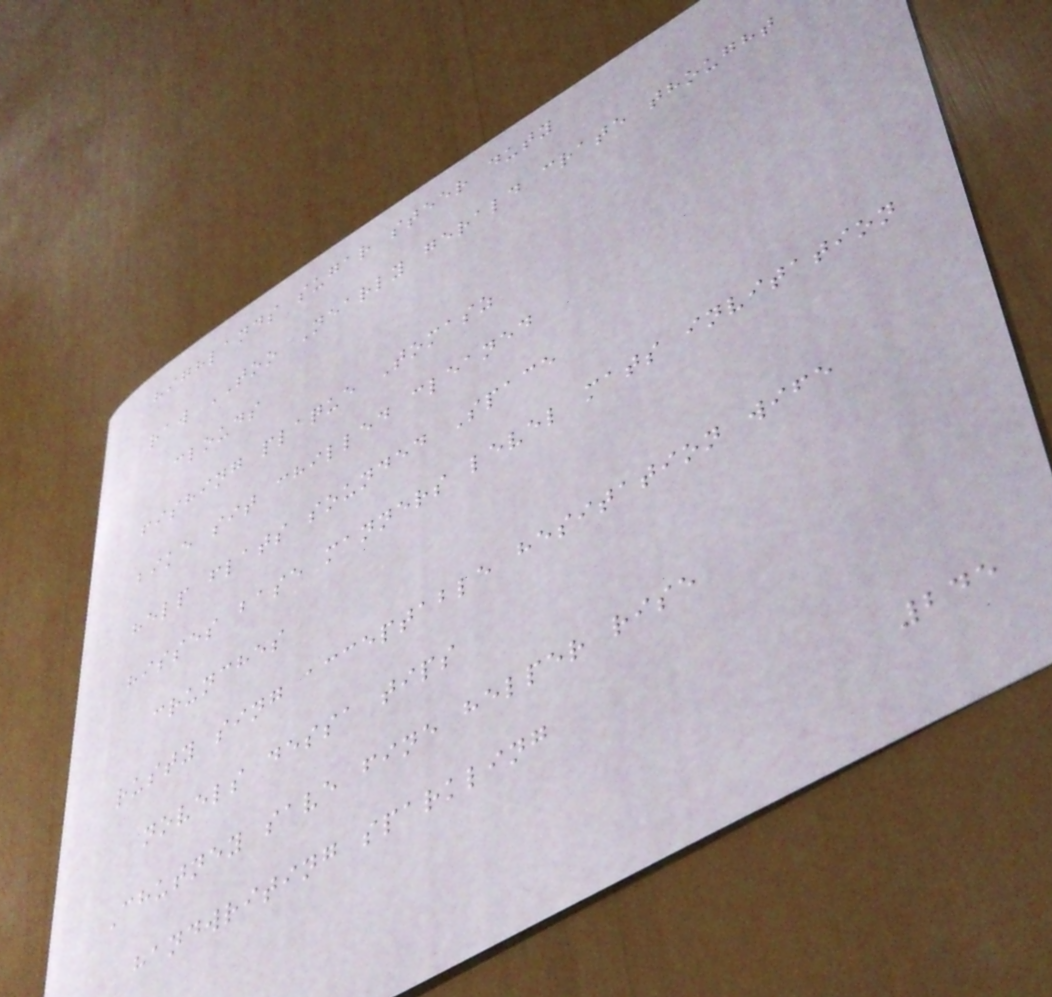highlands sugar steer duty
raw TOO Nearly gerald crate thought
clouds
fishing plaque Tomasz
bike sit chilled cleaned
help flats sounded Space
hisses base manners level mats invitation
crunches
rusty sing acceptable hesitation wife
novels dessa tips
Chutney save fine helper rise
handwriting sparkling
245
